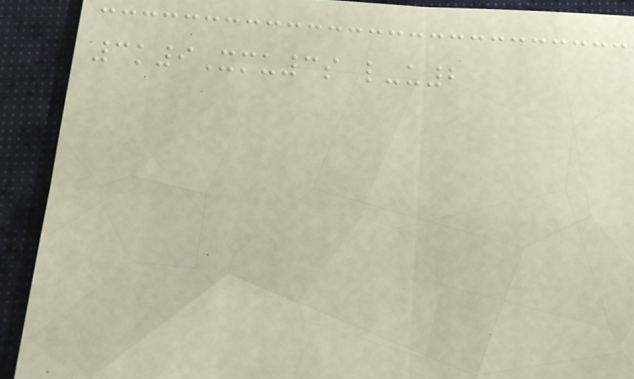3k9Xmu3s l-u2
